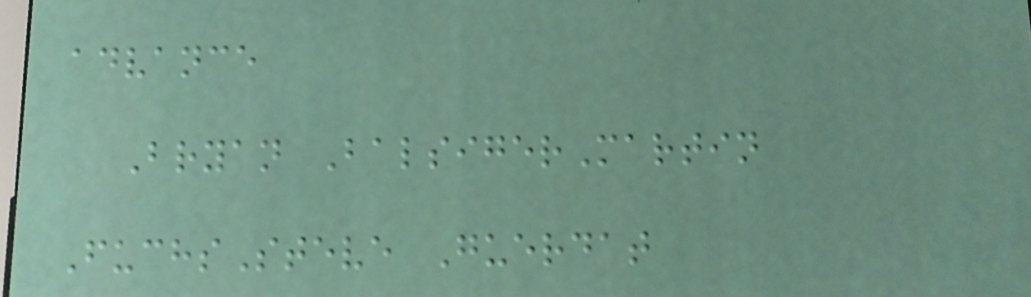advance
Bryan BalsigerMartin
FuchsSteve Guerdat
